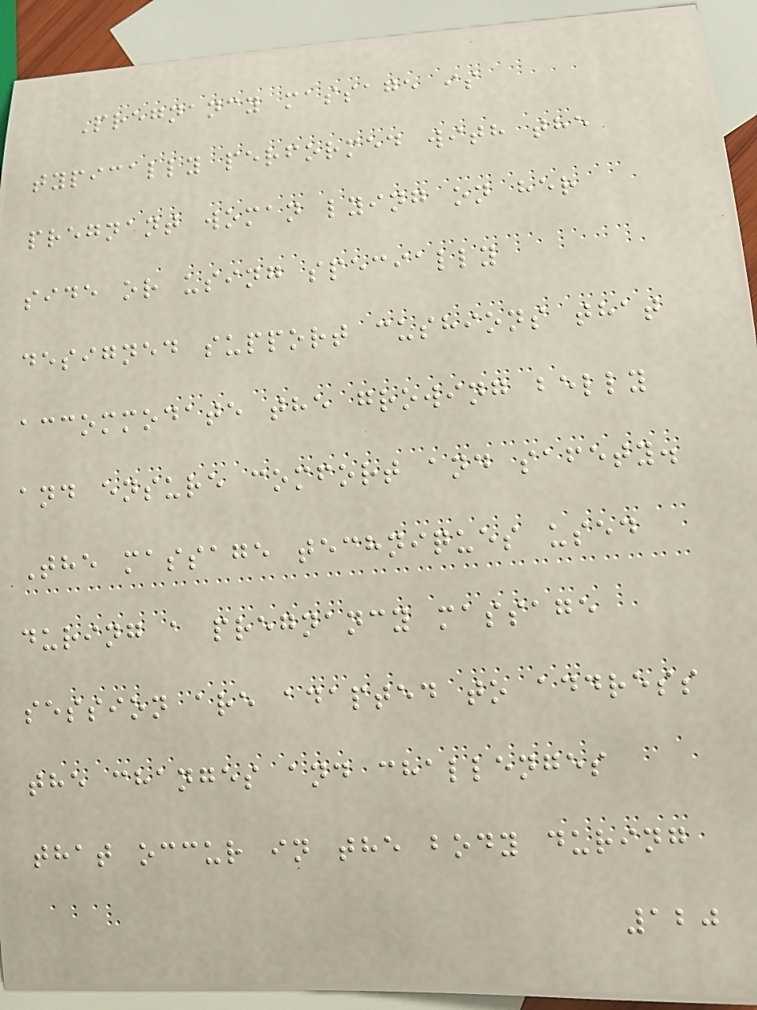Pregnancy massage is
typically performed with the
pregnant woman lying on her
side or using specially
designed support cushions that
accommodate the growing belly
and ensure comfort and safety.
The massage techniques used
during a pregnancy massage
session are adapted to address
the changes and challenges
that occur in the body during
120
